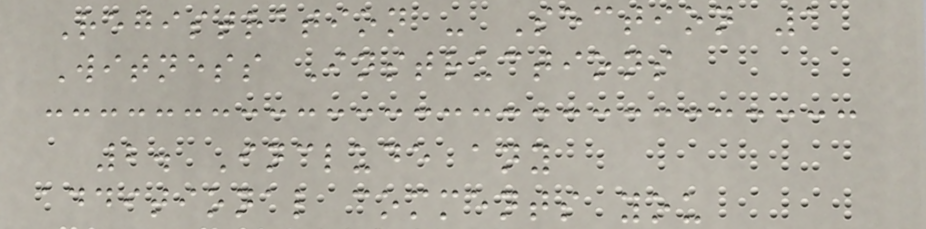Registration - Section 1
Witness Instructions
2. Include any
additional comments you
